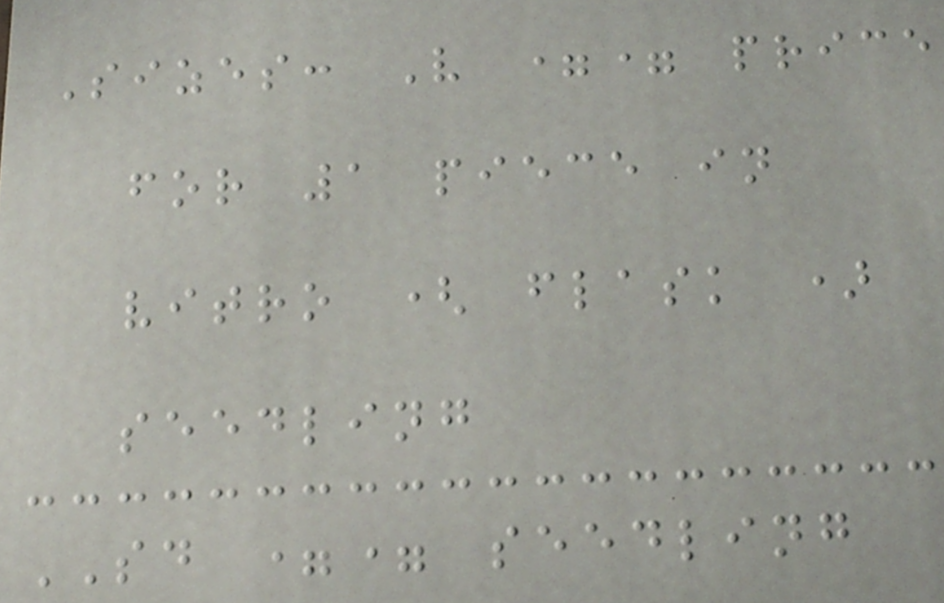Sizes: V == price
for 1 piece in
vitro ( flask )
seedling
SD == seedling
